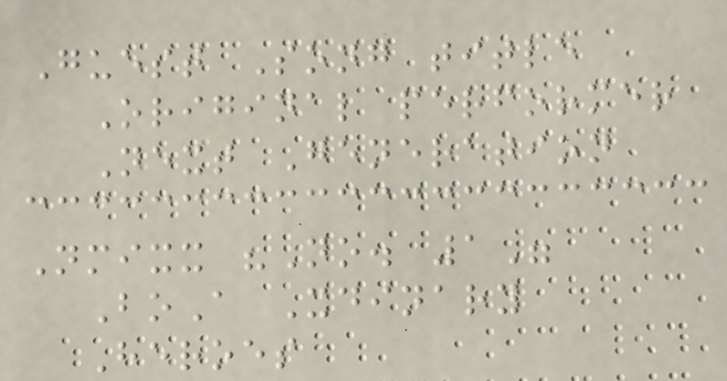Guest Song title
Original performer
Next Generation
Nmixx "No. 1"
BoA Xdinary
Heroes
